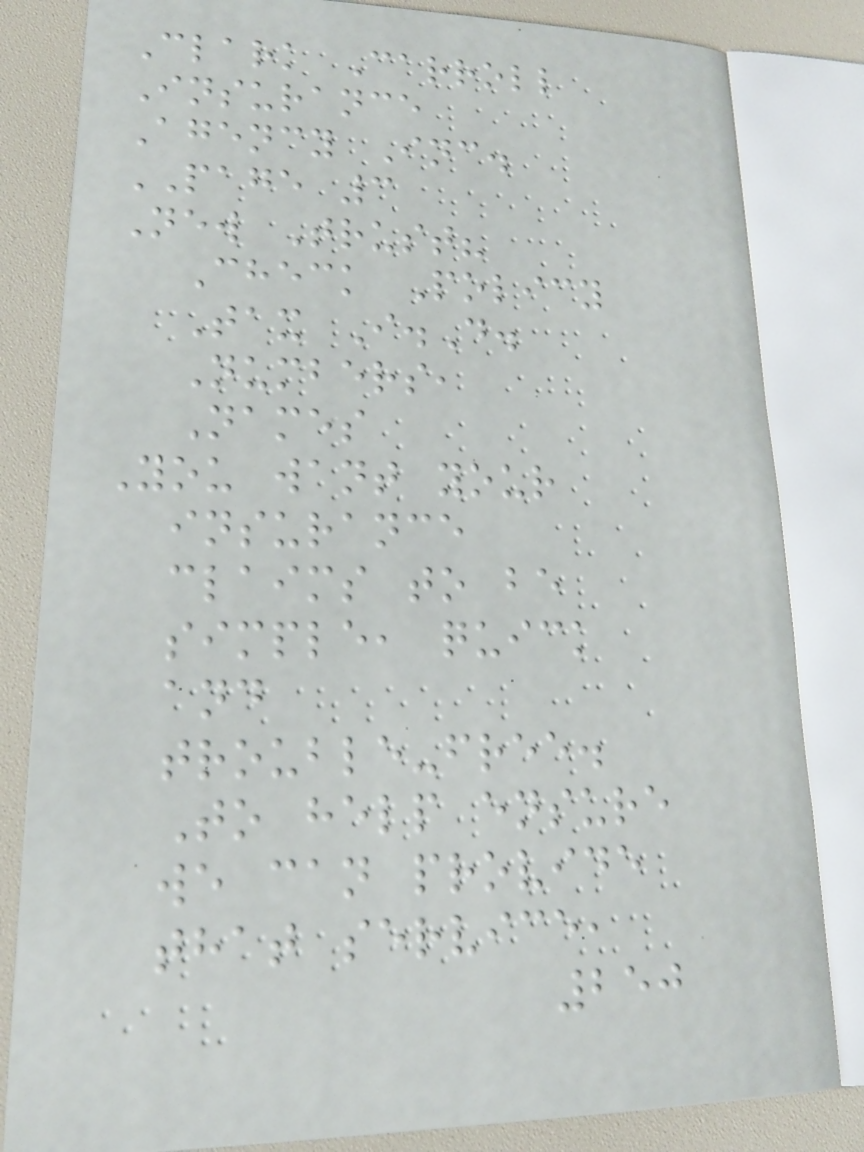Clark Carroll
Insurance
Agency Inc.
PAGE 3
New Trust?
Check Policy
Tax I.D.
Numbers,
Names
You want your
insurance
claims to be
simple, quick
and
trouble-free.
To help ensure
we can provide
that service,
250
